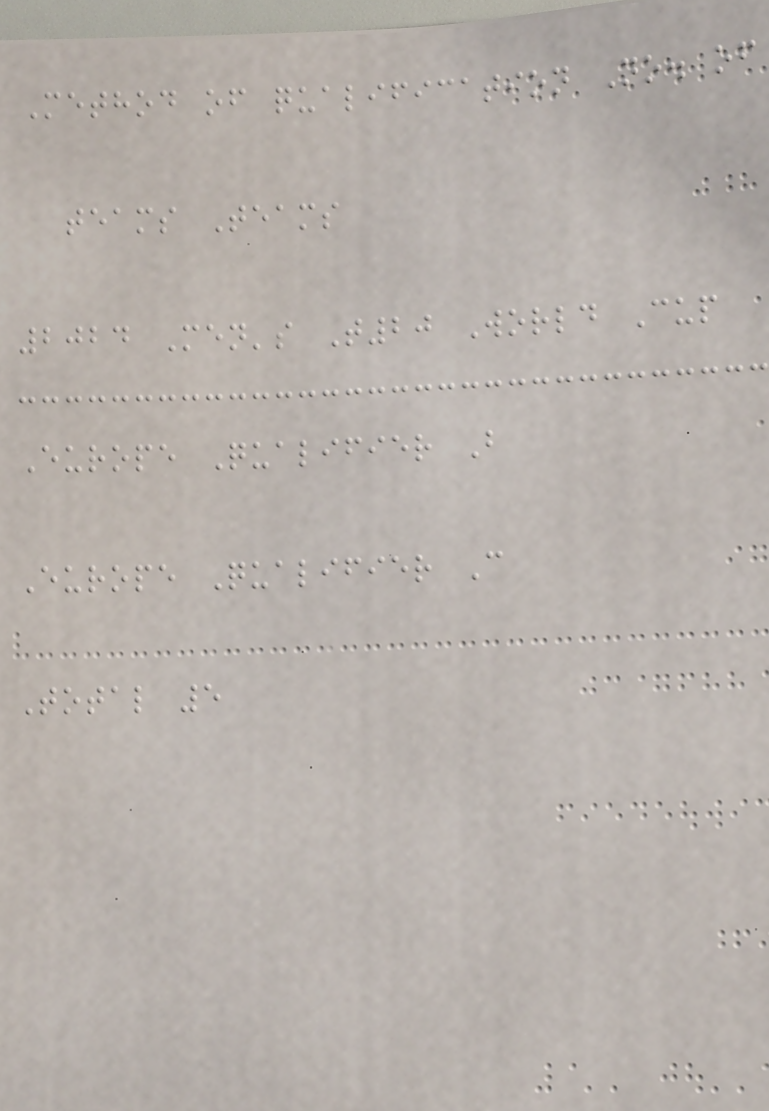Method of qualification No. of
teams Teams
2024 Men's T20 World Cup
Europe Qualifier B
Europe Qualifier C
Total 5
